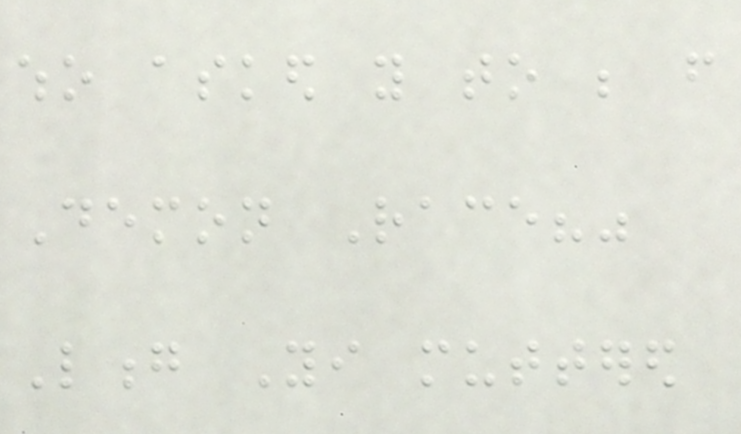who asked you to be from
Demon Race?"
Long Yi muttered
